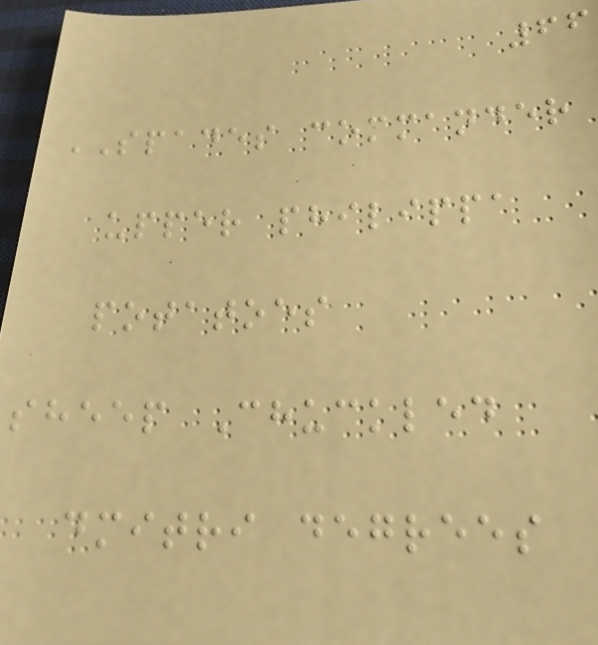66
SPADES commander
upper philippa
potatoes
sheep Chuckled
dmitri degrees
